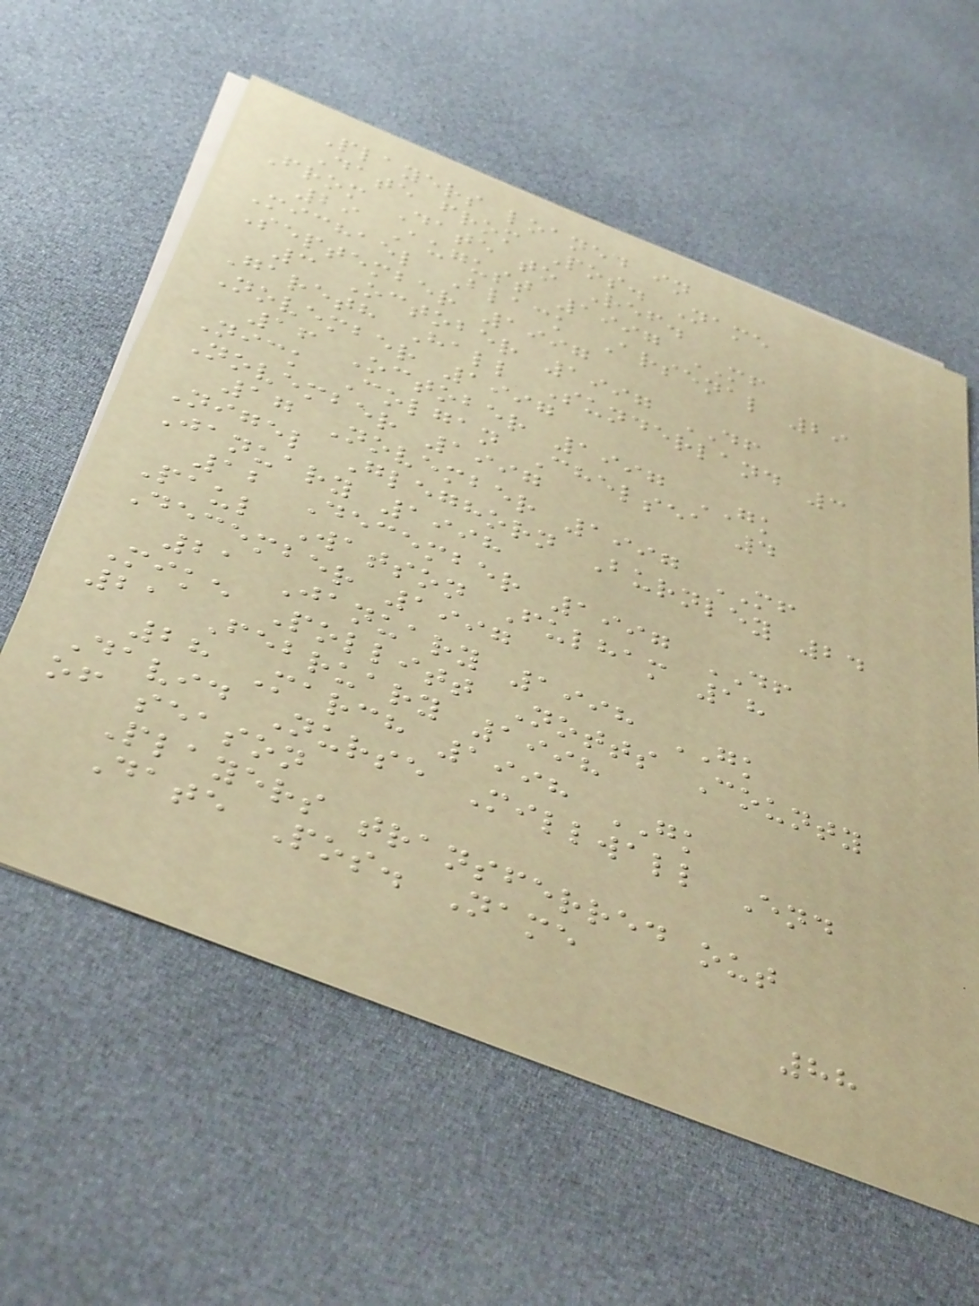Players loaned in
Date from Pos. Name
From Date to Ref.
29 August 1997 MF
Michael Black Arsenal 29
September 1997
3 October 1997 DF
Gareth Hall Sunderland 3
November 1997
16 October 1997 GK
Nick Colgan Chelsea 4
November 1997
17 November 1997 MF
Nigel Gleghorn Burnley 24
January 1998
12 December 1997 DF
Paul Watson Fulham 18
December 1997
21 January 1998 GK
Mike Pollitt Notts County
21 February 1998
28 March 1998 GK
David Nurse Millwall End
of season
Players transferred out
Date Pos. Name
88
